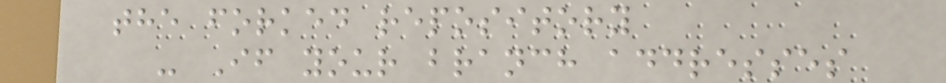the forked repository
- If your branch addresses
